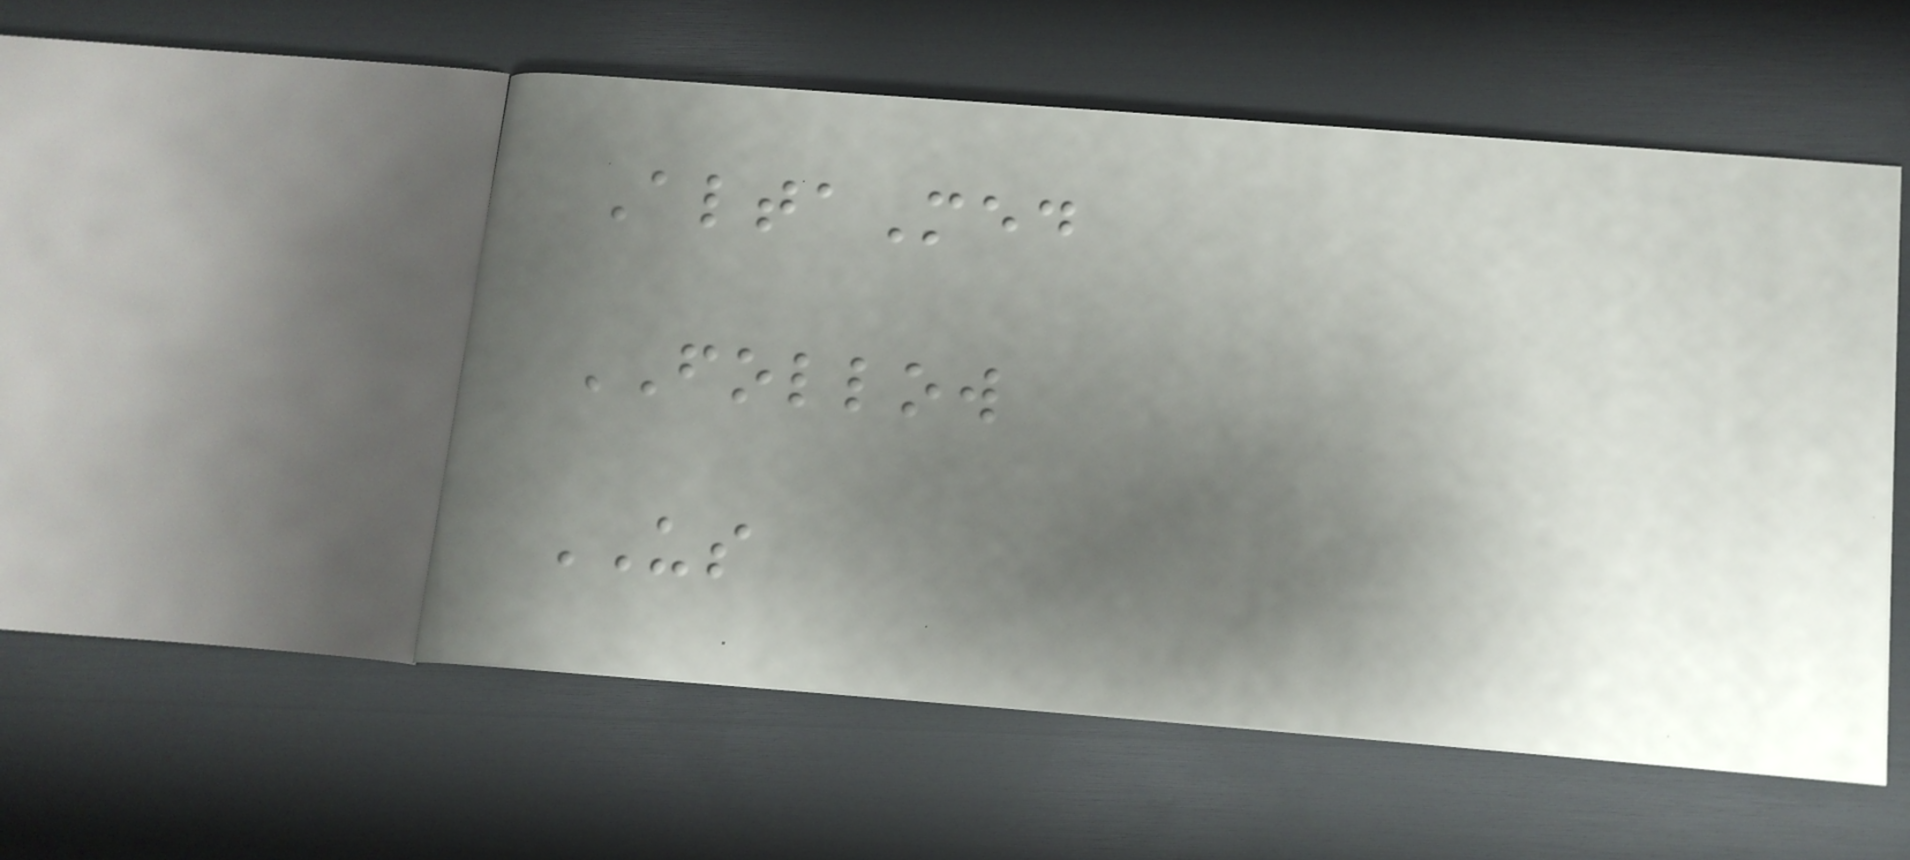AltaMed
FOLLOW
US
